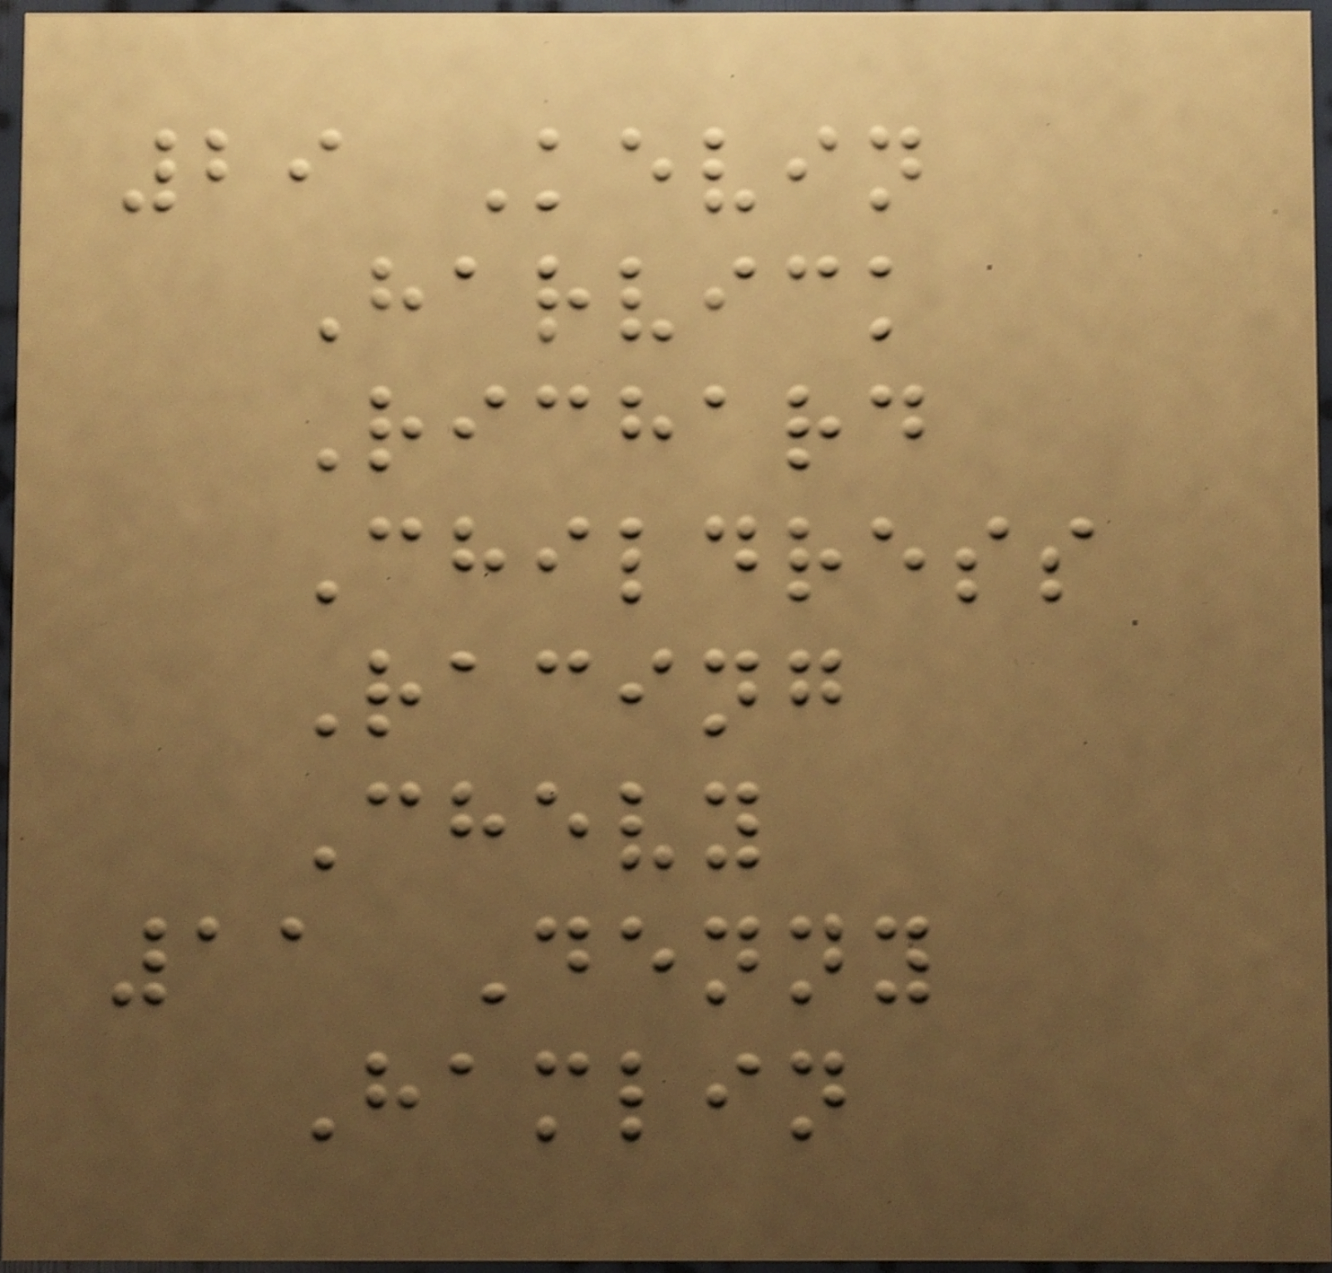29 Kevin
Harvick
Richard
Childress
Racing
Chevy
11 Denny
Hamlin
